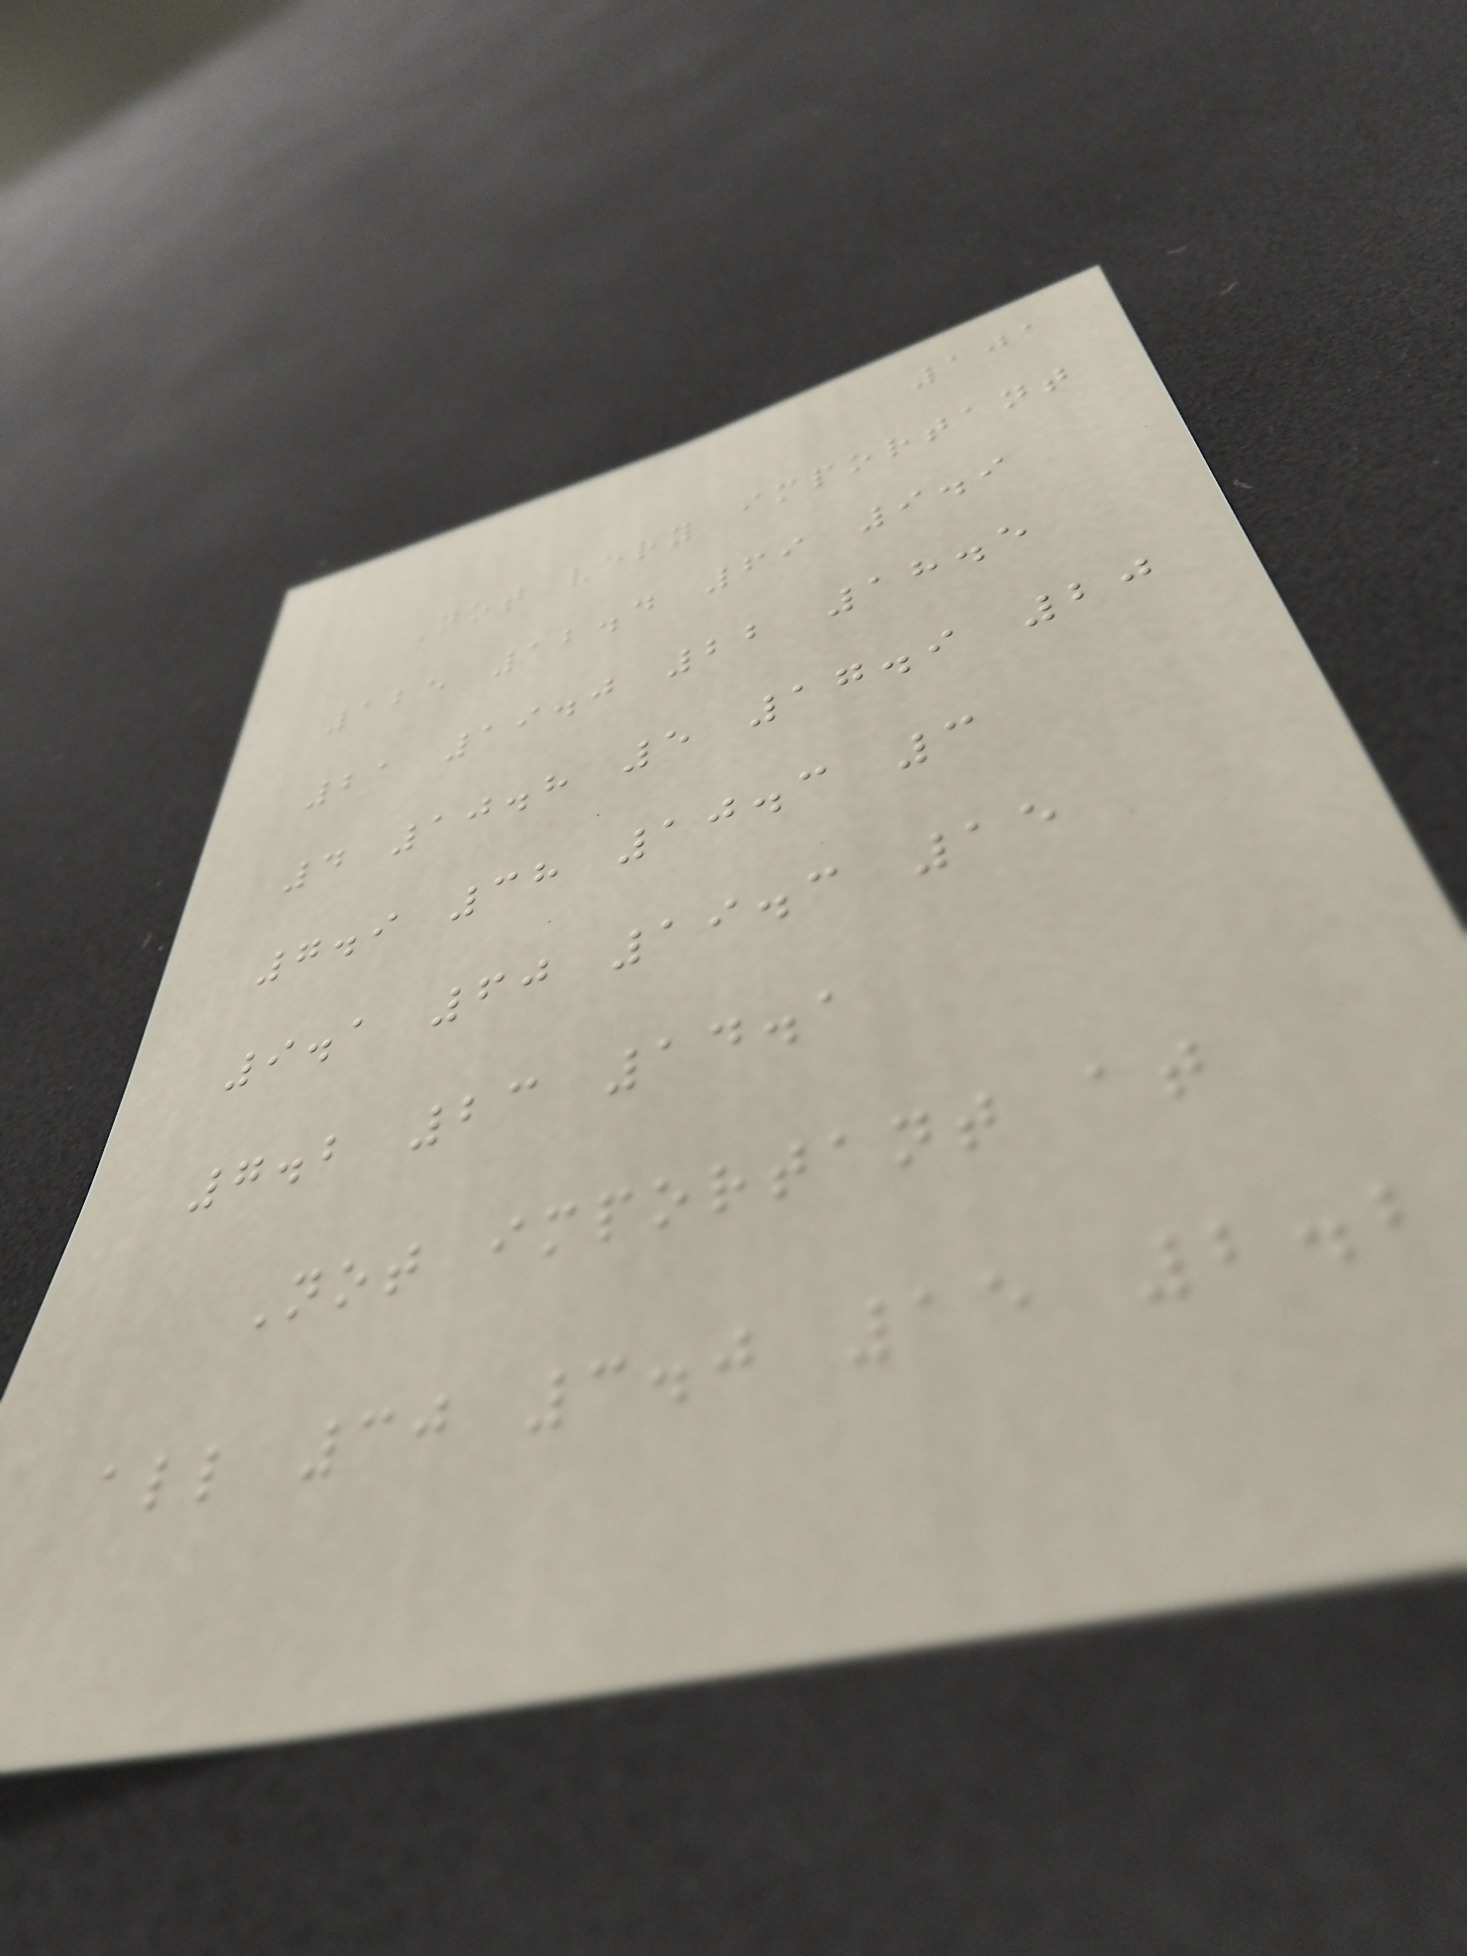101
Not very important
125 12.4 69 9.9
21 19.0 22 18.5
4 10.8 5 17.9 20
7.9 38 10.3 3
9.1 60 19.3 15
7.2 23 14.1
Not important at
all 30 3.0 15 2.2
